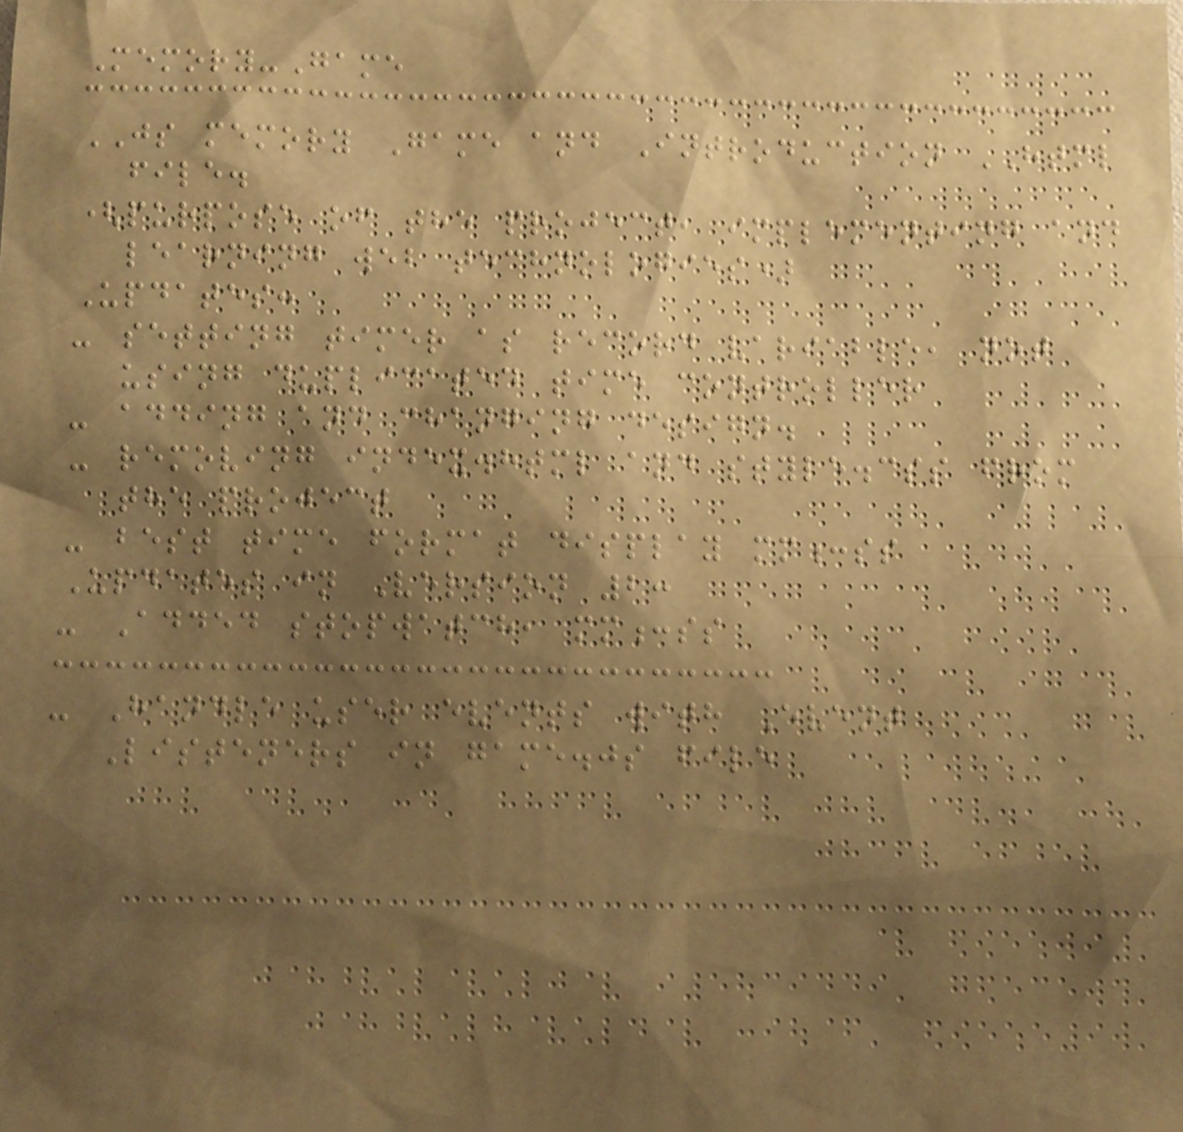Memory-Game
JS memory Game and Introduction HTML
file.
(purpose of the project, implementing and
learning web technologies)
Updates:
- setting timer as record variable, not
using duplicated time controller
- adding and changing design.
- removing index.html and style.css from
the project
- best time format display mm:ss
Updates in Version 2:
- Added stopwatch, mm:ss
- Handle user events with Event
Listeners in game.js file
